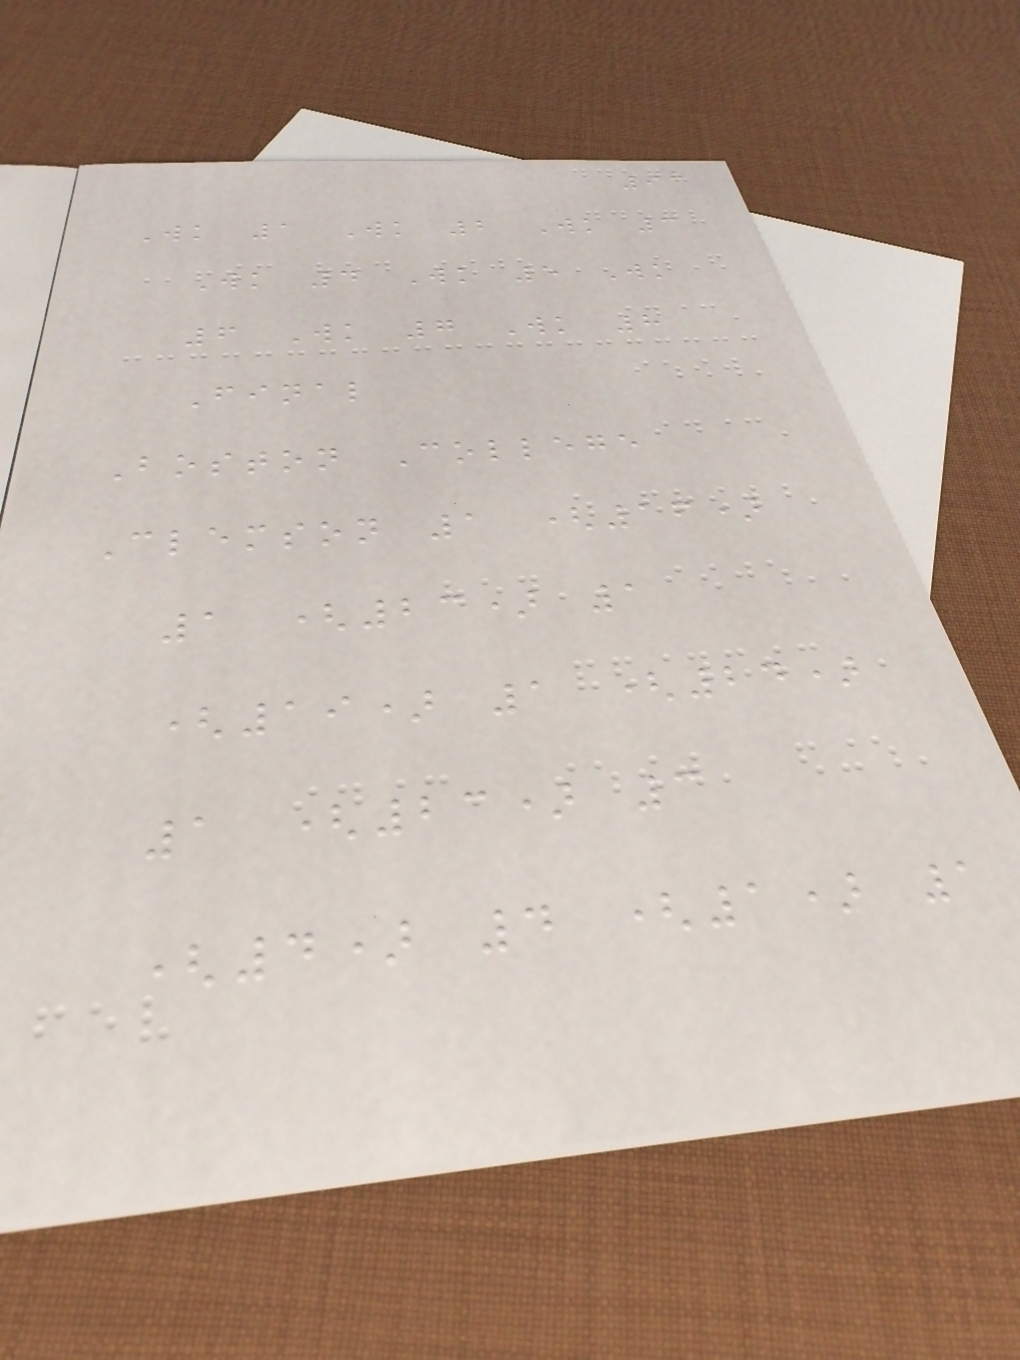93
Wk 1 Wk 2 Wk 3
Wk 4 Wk 5 Wk
6 Wk 7 Wk 8
Final
Boston College
Clemson 1 (16)
1 (23) 1
(19) 1 (24)
1 (23) 3
(4) 4 (1) 1
